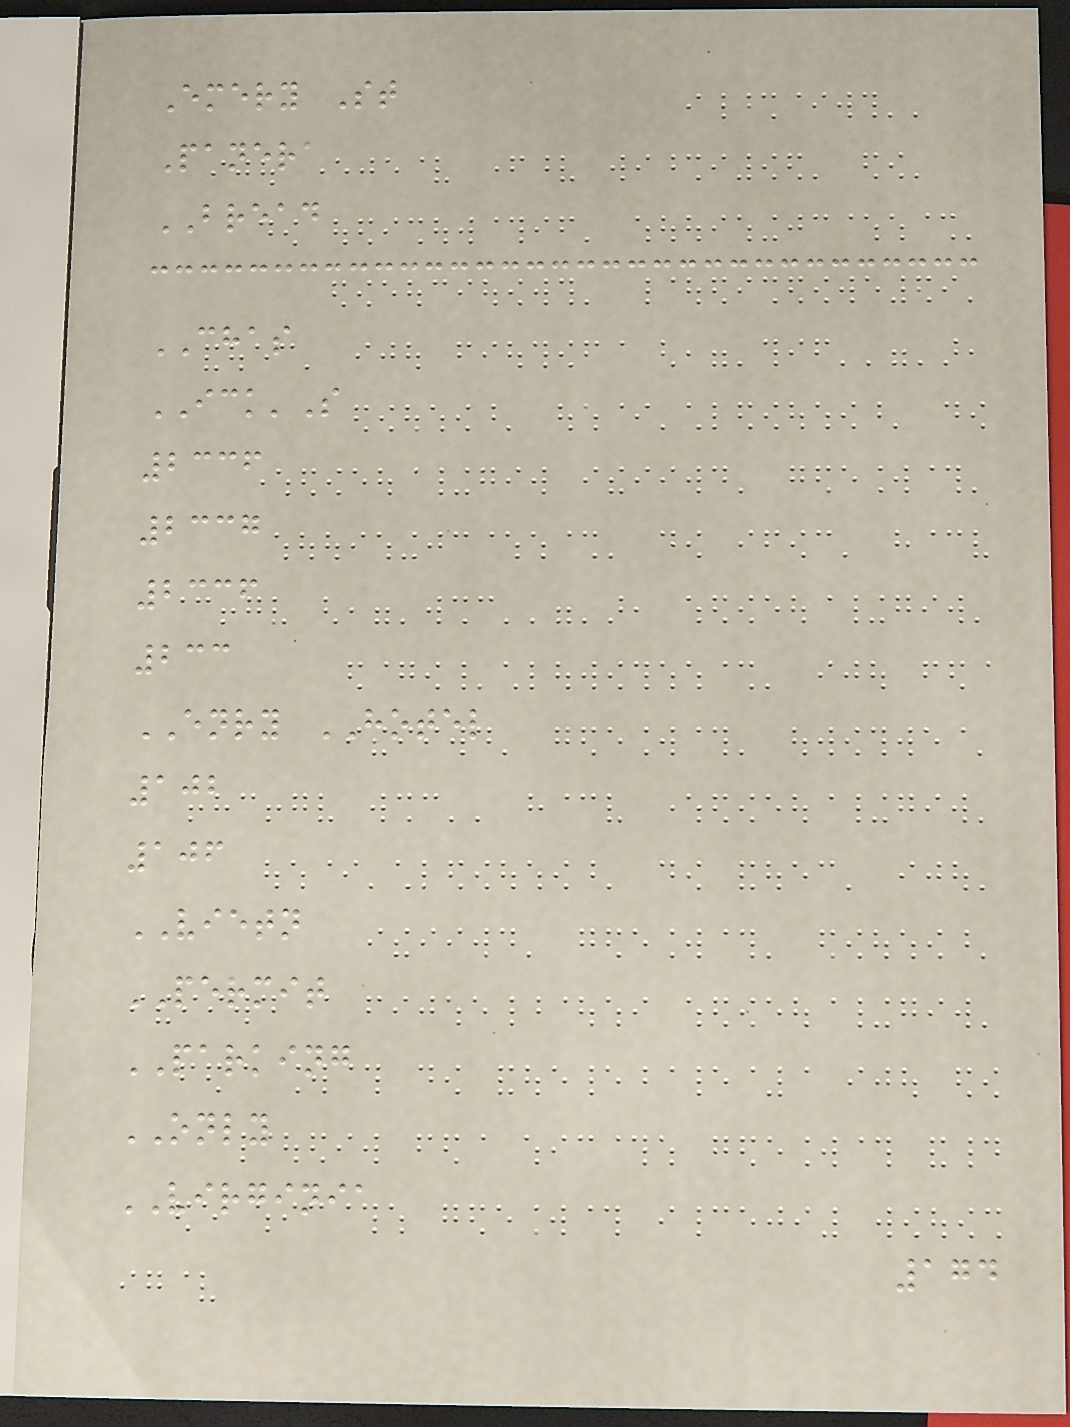Emery St
Panera
BREAD
CHAS
ICK'S
2336
2337
2336
233
ENRY HOTEL
102
106
VIETN
PERMIT
PARKING
ONLY
VIRGINIA
174
